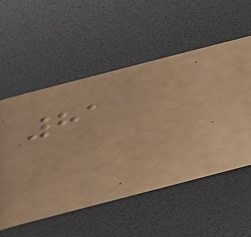81
